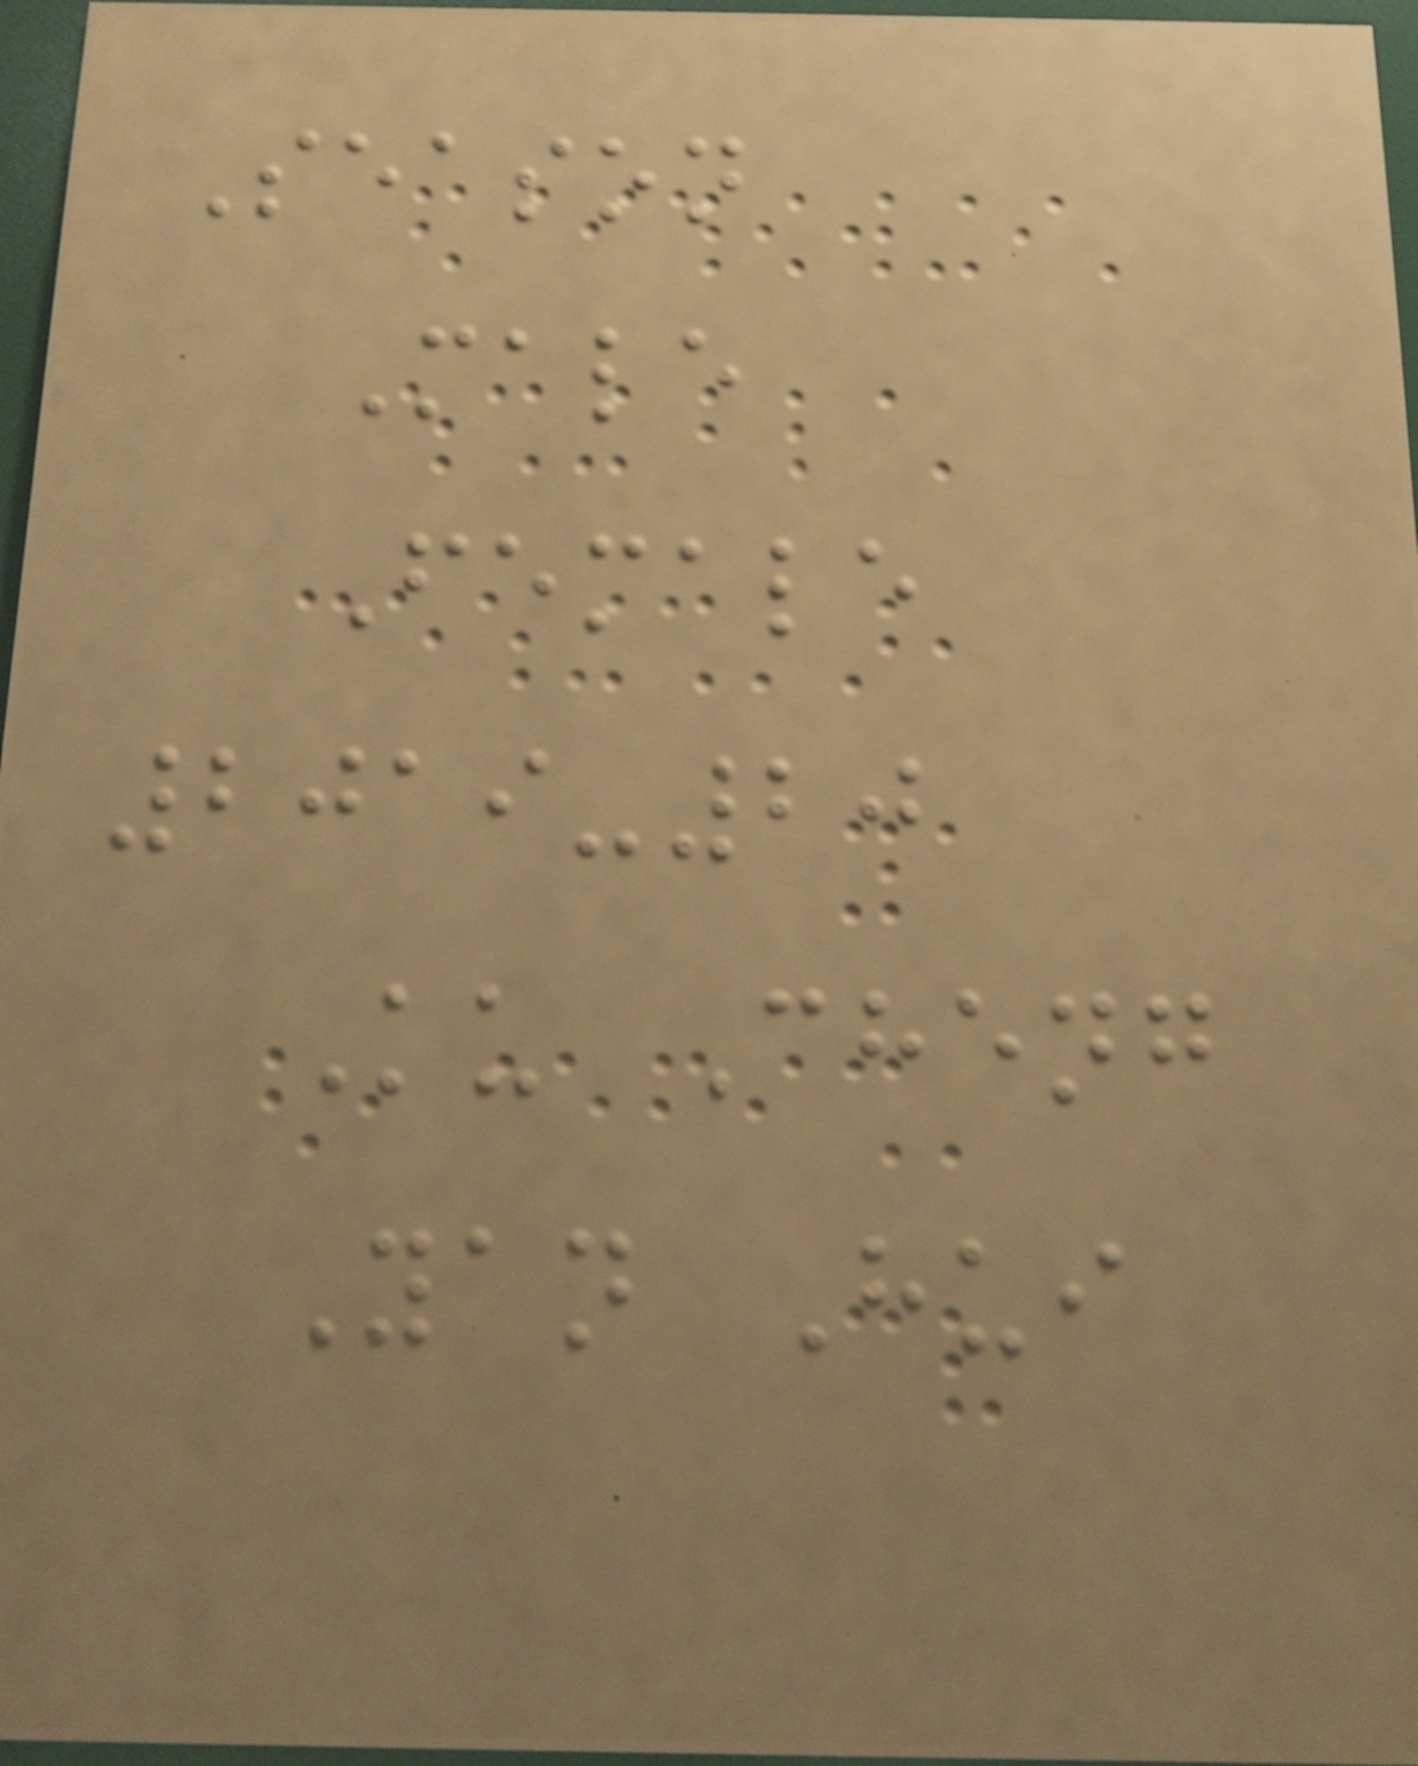Season
Male
Female
2019-20
Ku Cheng
Yan Hui
